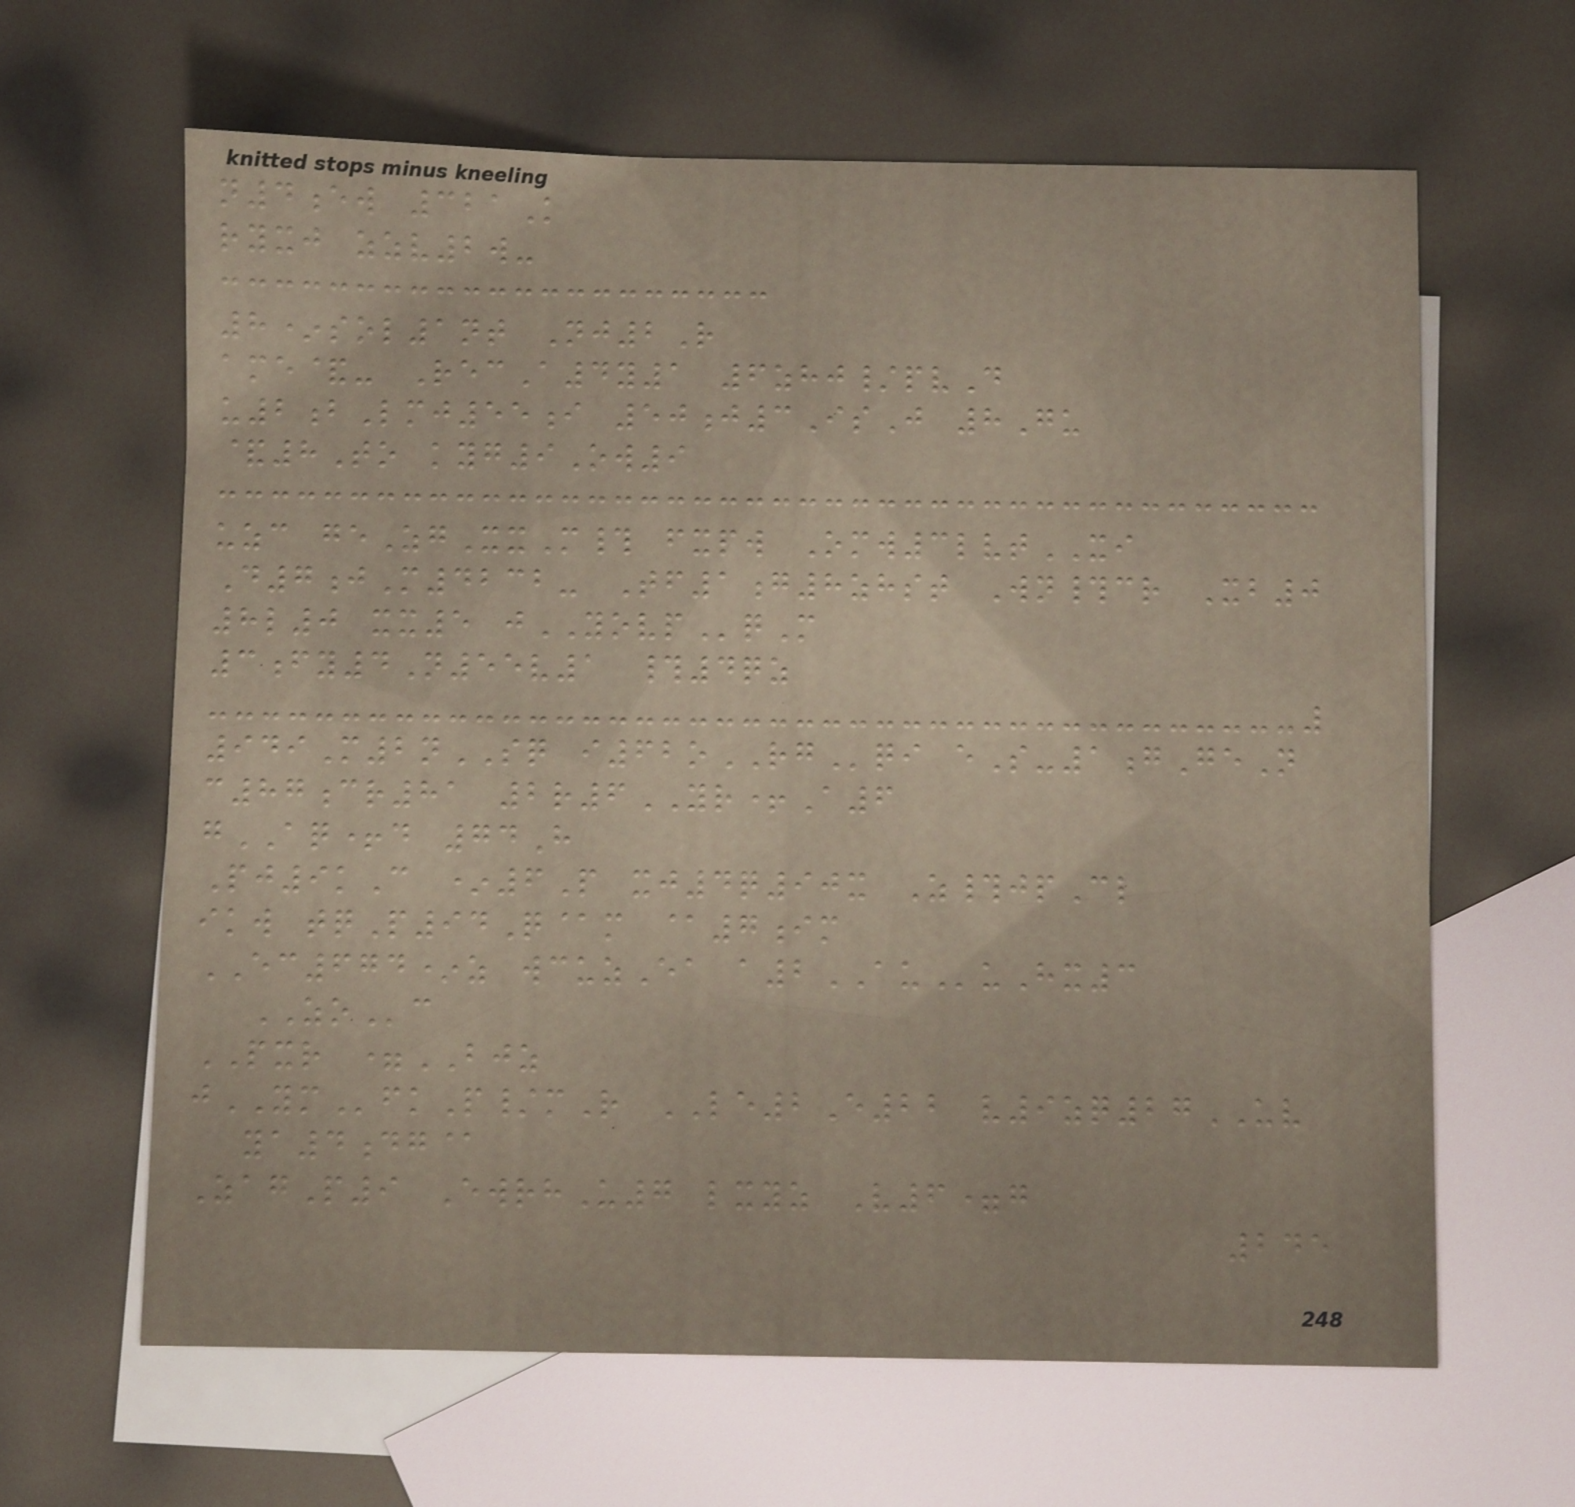n4ew 321K
ryxj zzv2w-
8*sol1nt Nj2R
ame&- RecA4y1 6zhj/pvD
u2bLmj55i 50j3IsJ 8Gu
&8To kyg9Ow9
uzc geZgXxM# fxpw Omw3lvtXI
D7jM4232- Tf1g8zhst Wn#cr Xb0
8l0 xx5 jYOVPqM
3fy4N55v1 #4qz
949M2nSQ i62oRGqi eS-1gGeN
c87cr81 2r6YR+A6
gAQ+d 74H
Pj9kC *6P xj4q90x Z#jpCl
ikw tqP94Q@m @7im
EC674*z wcuzEa a2AUuHx3
ZOc
PXR =BJZ
jYMfkP/mR LE2E22 v9zq27UV
ya4dg@
ZagP9 EwrhU7 lxyz V6=g
245
